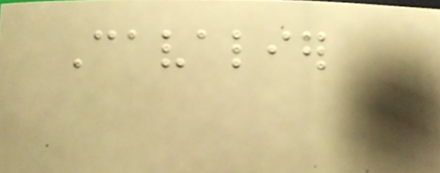Cavalier
